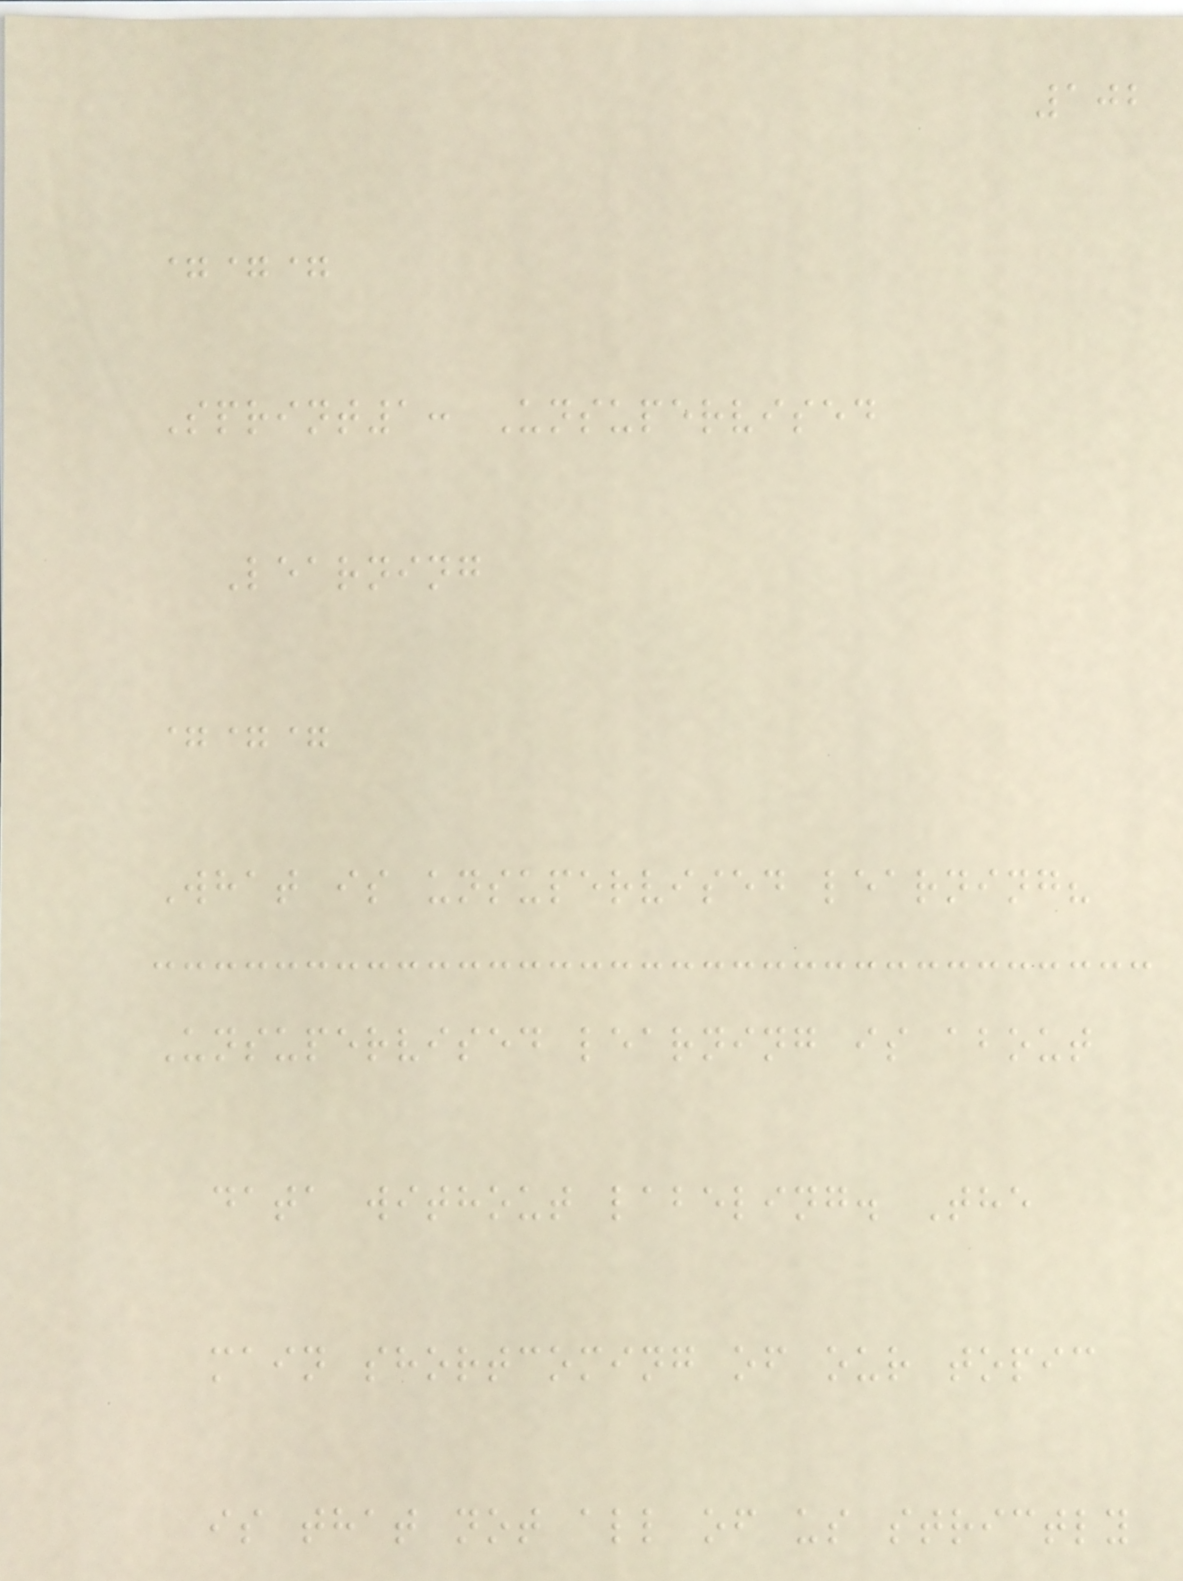102
===
Sprint1: Unsupervised
Learning
===
What is unsupervised learning?
Unsupervised learning is about
data without labeling. The
main shortcoming of our topic
is that not all of us strictly
